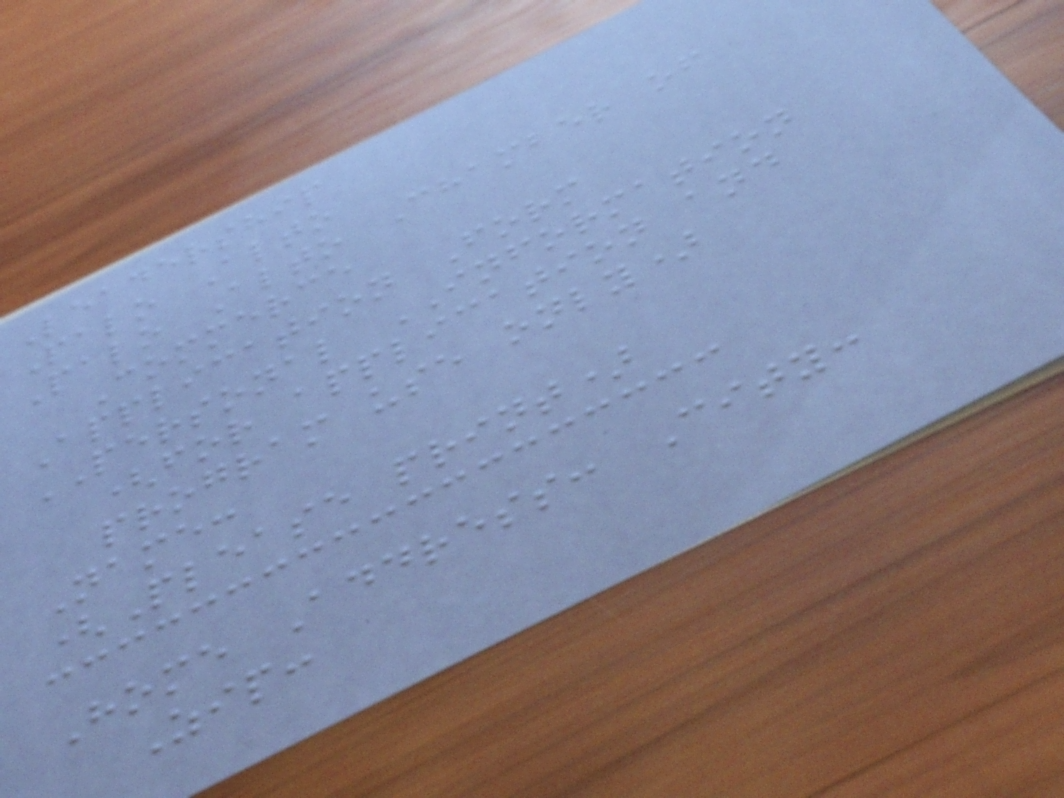Leadership
Palo Alto
Palo Alto Chamber of
Commerce
Application Form
PERSONAL INFORMATION
(for application and
program use only)
Name:
(Please print)
Home Address: City:
Zip:
